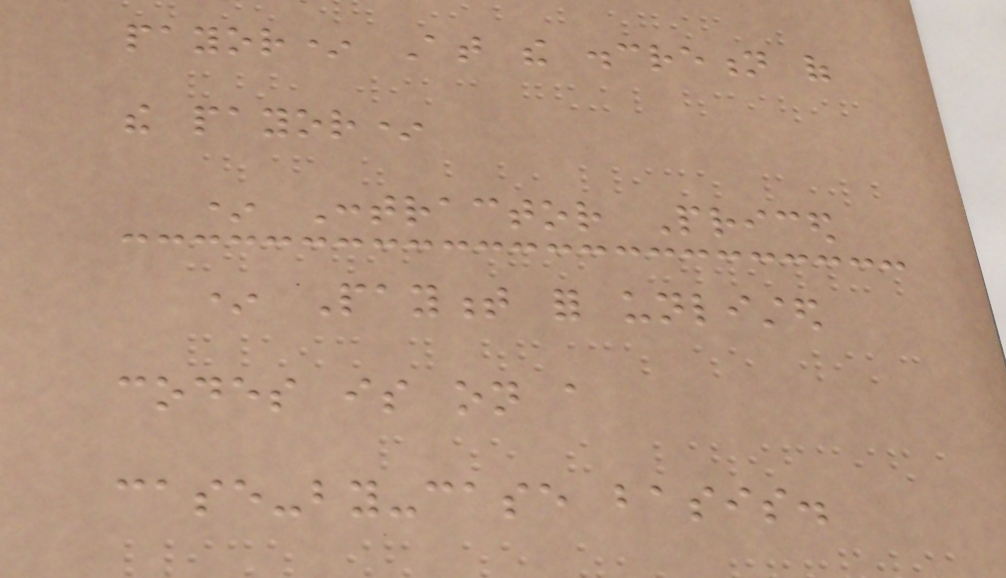payor* At the discretion of
the payor*
* Contractor Priced
* Payment for unlisted
codes is on a
case-by-case basis.
